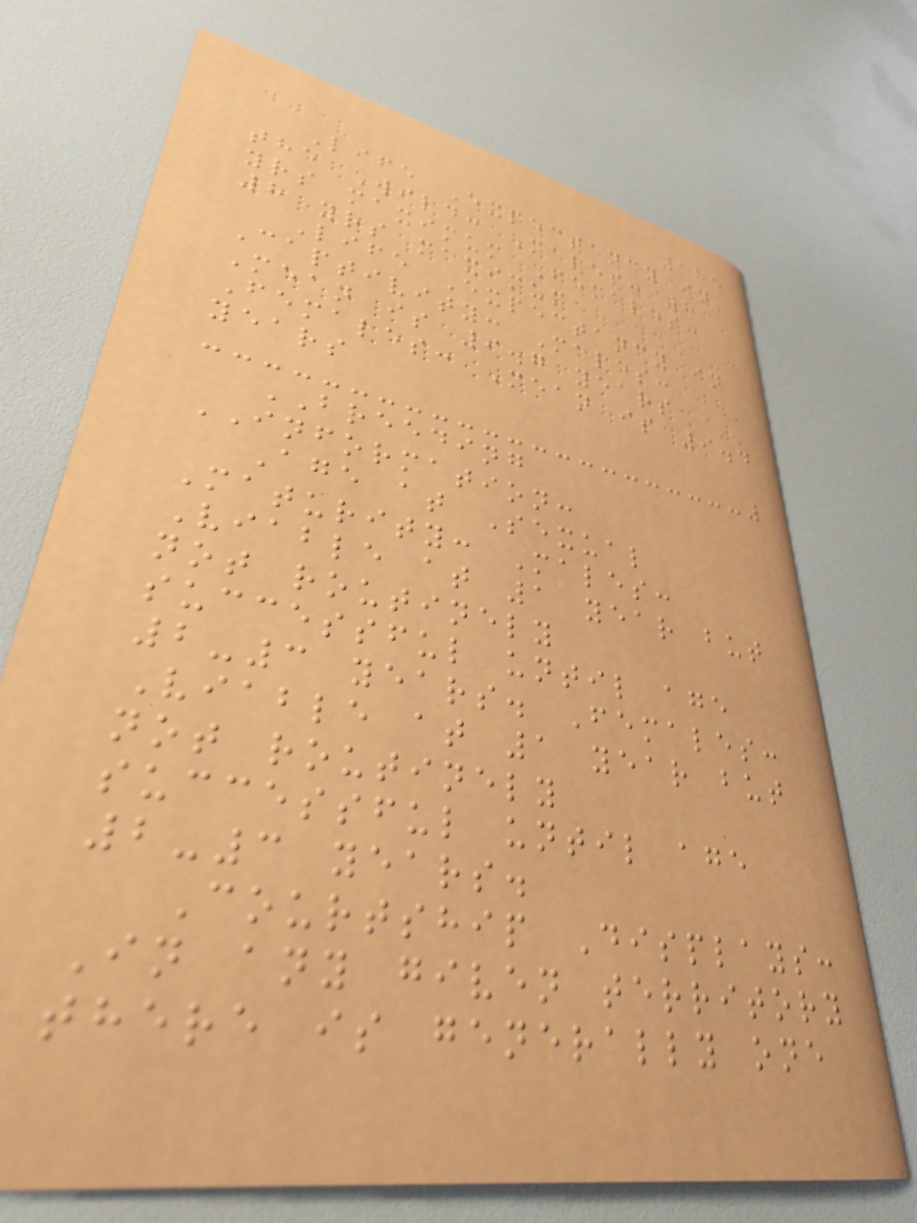185
Life Expectancy in
the Wild: Males: 8
yrs maximum Females:
8 yrs maximum
Life Expectancy in
Captivity: Males:
Mean is 9.7 years
Females: Mean is 9.4
years
BREEDING
INFORMATION:
Age at Sexual
Maturity: Males:
Viable at 1 year but
not routinely
successful until age
2-3 years. Females:
Viable at 1 year but
not routinely
successful until age
2-3 years.
Courtship Displays:
In any given territory
there is generally one
